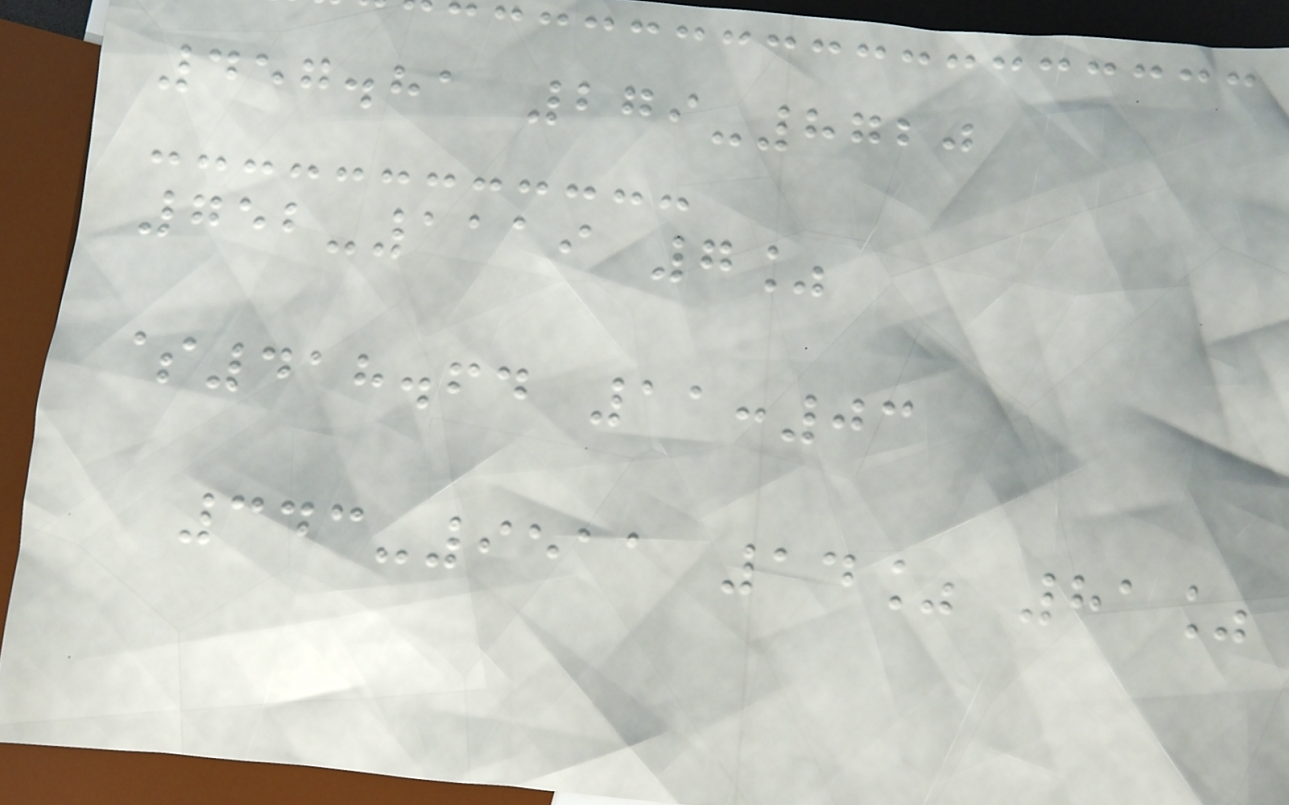457.81 279-8720
752-1119 7%
$418.64 11:03
343-9511 14% 81%
